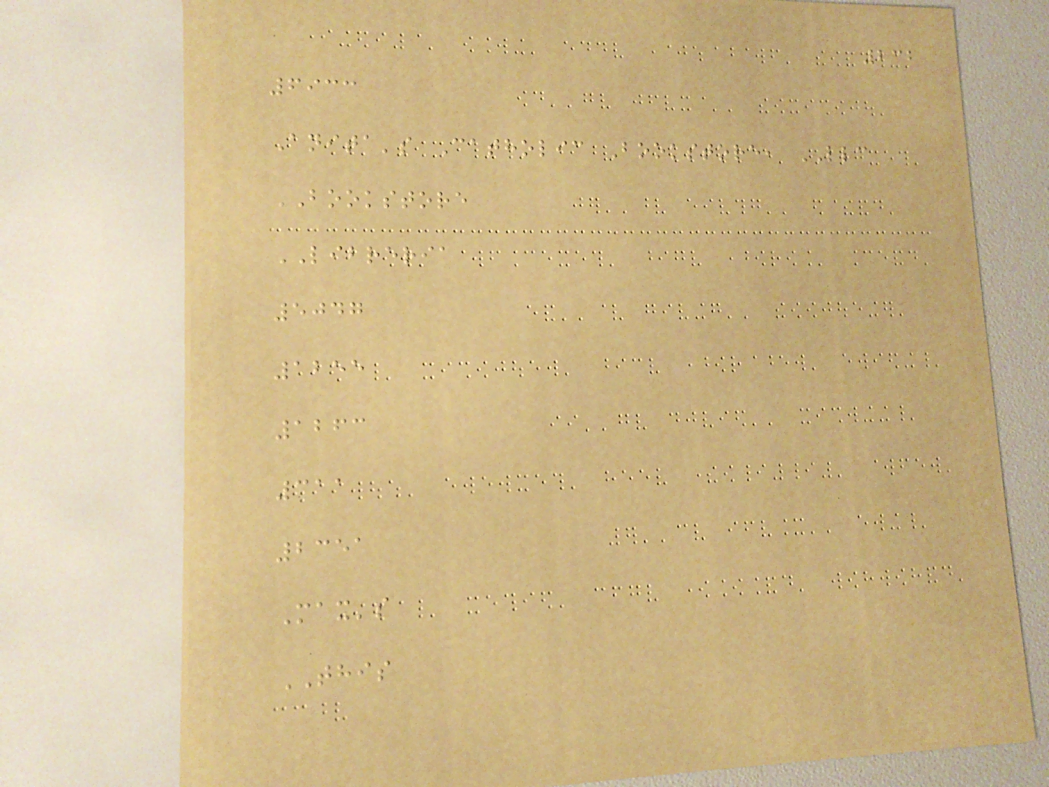232
6933
Anita's Catholic Bookstore, LLC
BOOKSTORE
LIBRERIA
5047
1255
1263
311
2351
Max's
THIS
